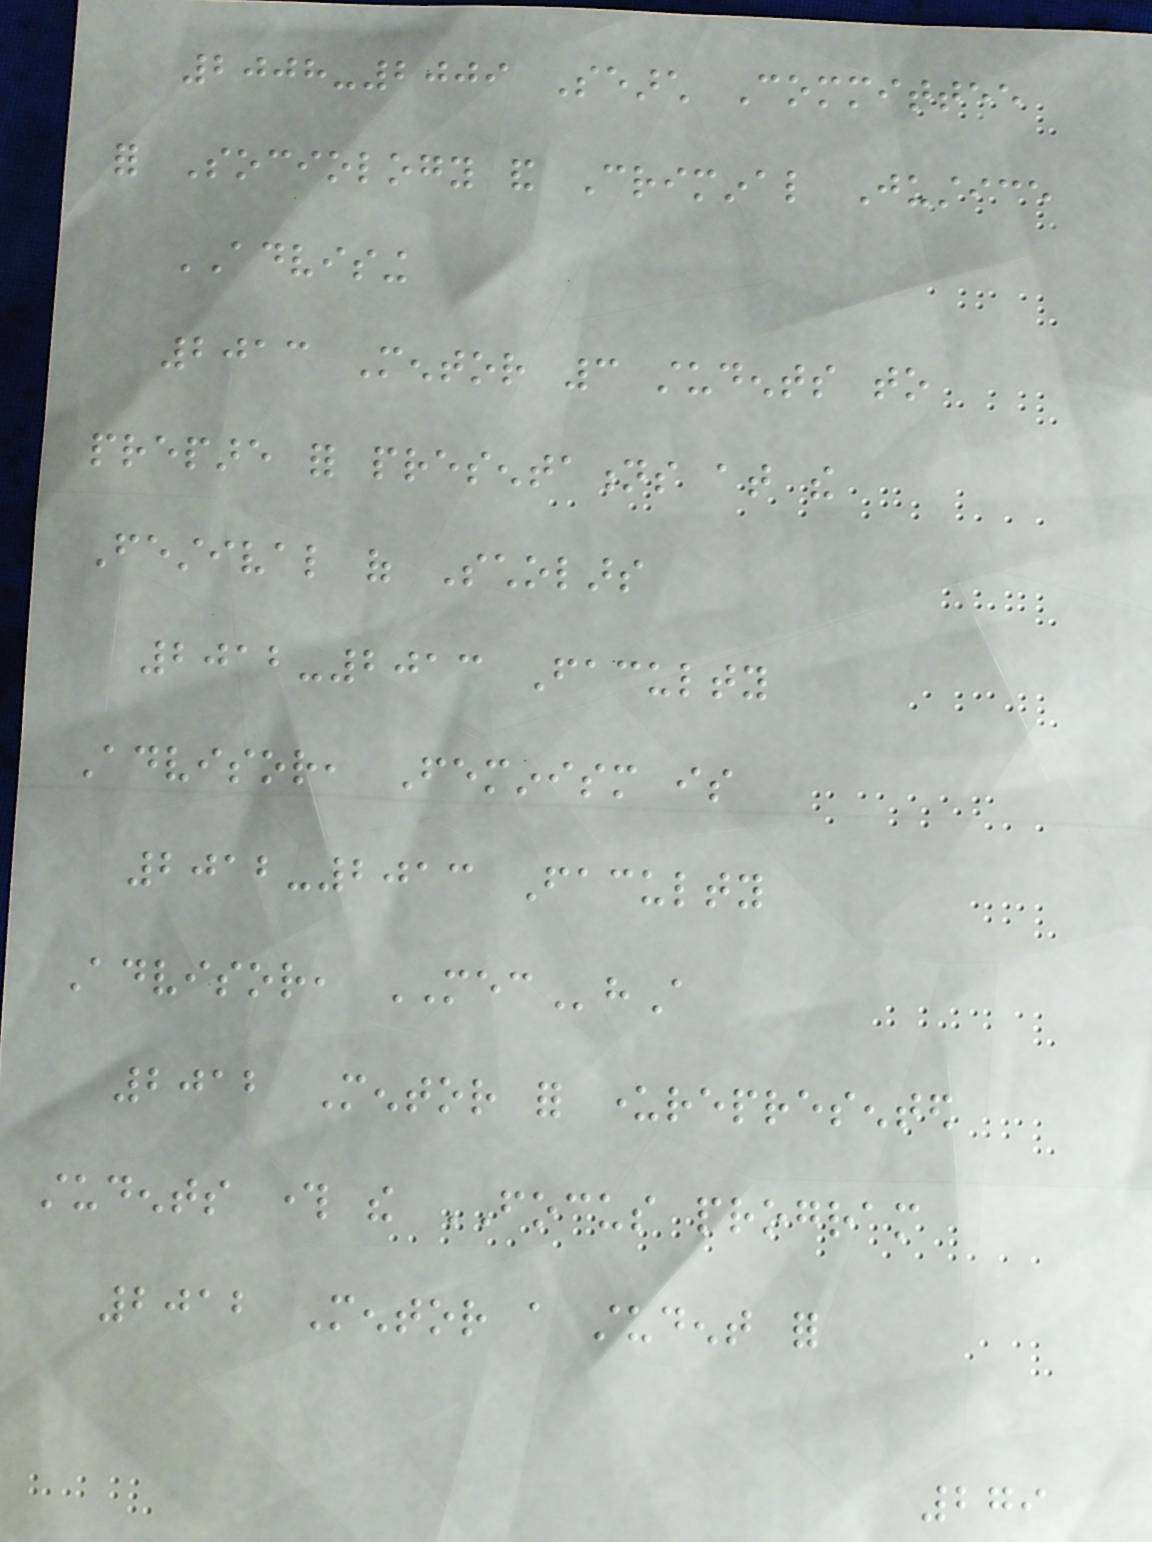2008-2009 Search Committee
for Sociology and Criminal Justice
ADVISING
2013 Mentor 3 students to
prepare for presentations at the
Festival of Scholars
2012-2013 Faculty
Advisor, Feminism is
2012-2013 Faculty
Advisor, MEChA
2012 Mentor for underrepresented
students through the FOCUS program
2012 Mentor a student for
279
